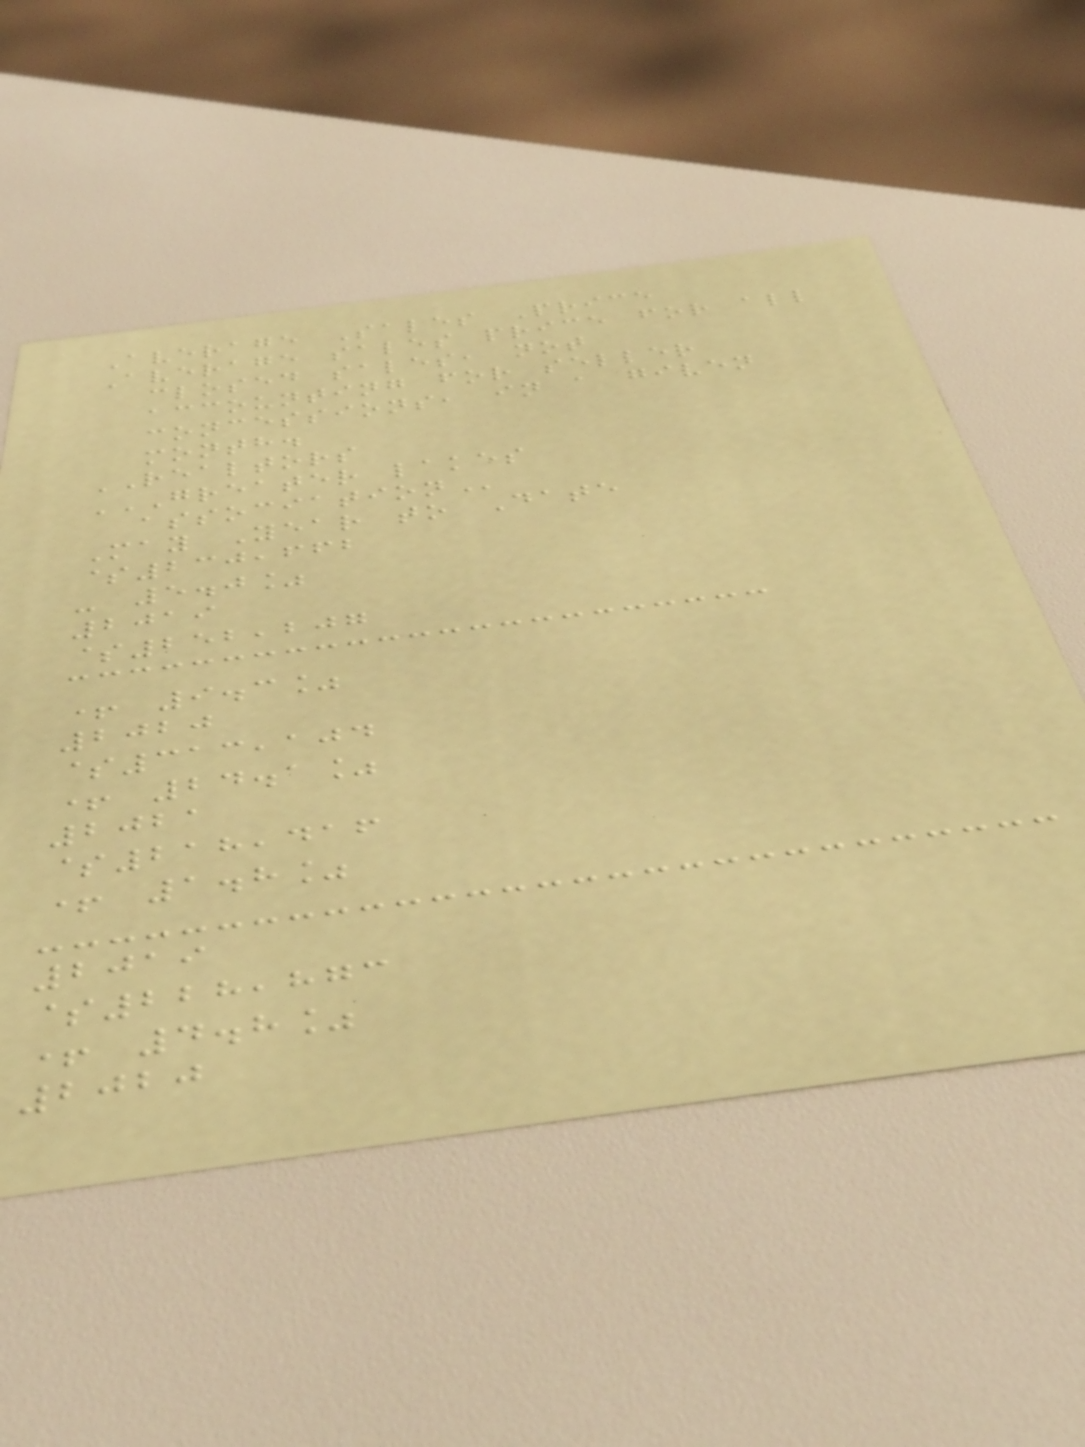Average Sales Price
Average sales price for all
closed sales, not
accounting for seller
concessions, in a given
month.
REALTORS
GREATER LAKES
ASSOCIATION
May Year to Date
$230,662
- 5.0%
2019
$252,207
+ 9.3%
2020
$313,104
+ 24.1%
2021
$218,416
+ 1.8%
2019
$228,873
+ 4.8%
2020
